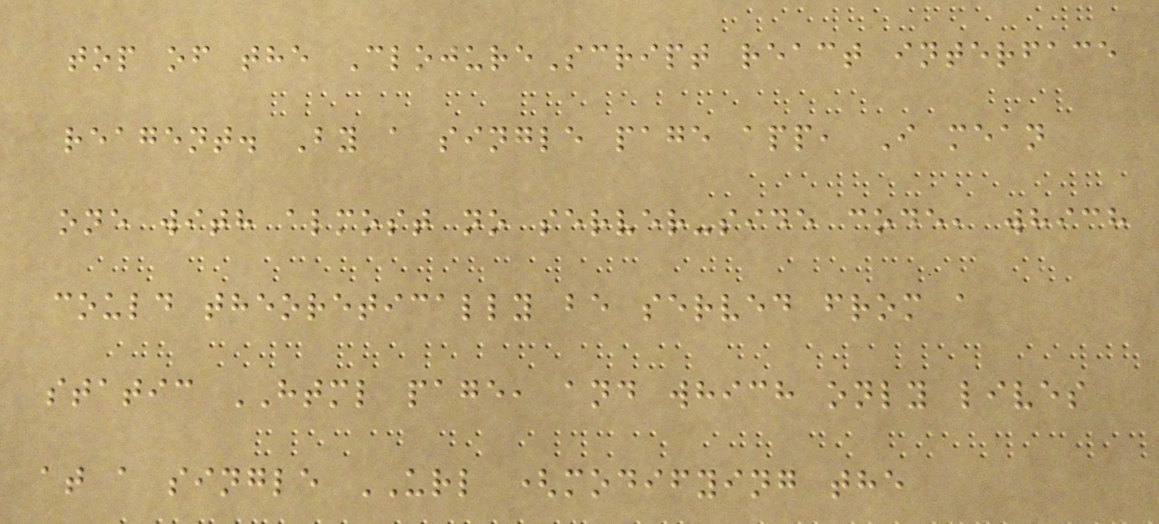top of the ClojureScript react interface
reagent. By a single page app, I mean
one with almost no server-side code, which
could theoretically be served from a
static HTML page, and which only lives
at a single URL (modifying the
